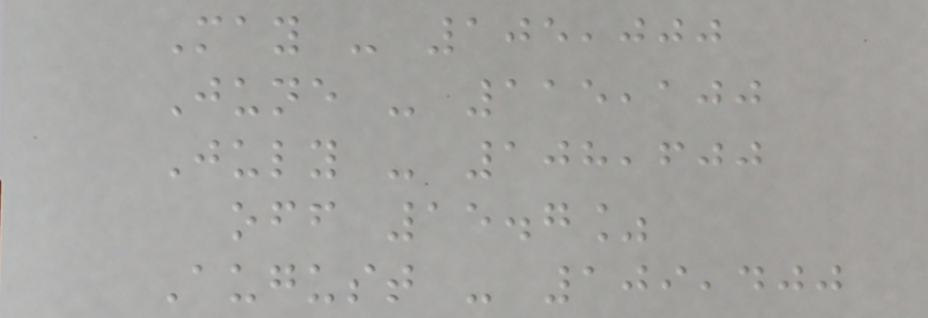May - 105,000
June - 115,100
July - 108,600
off 15.7%
August - 109,400
